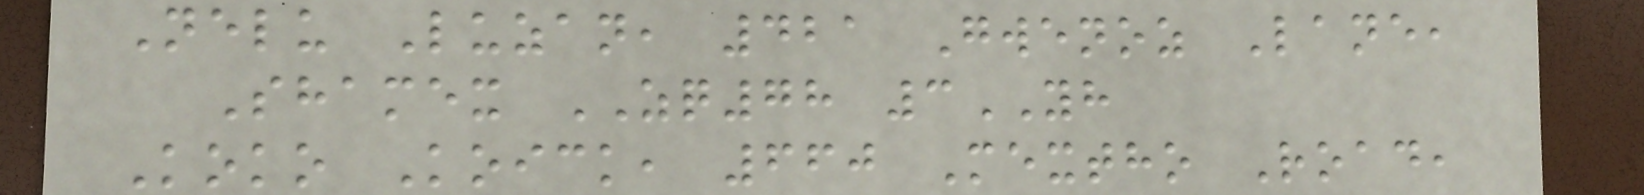Nelu Luzan, 421 Gwenoz Lane,
Shamex ZQ78 3YH
Koko Koick, 660 Mextho Road,
